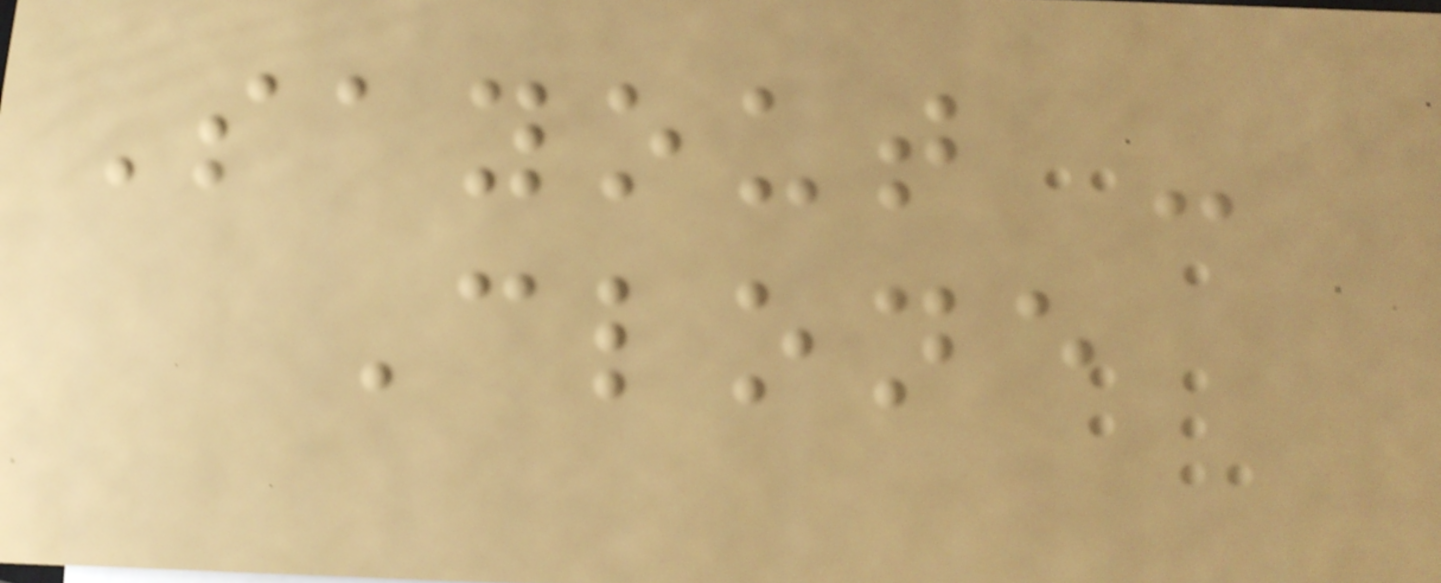Sayout -
Clone
